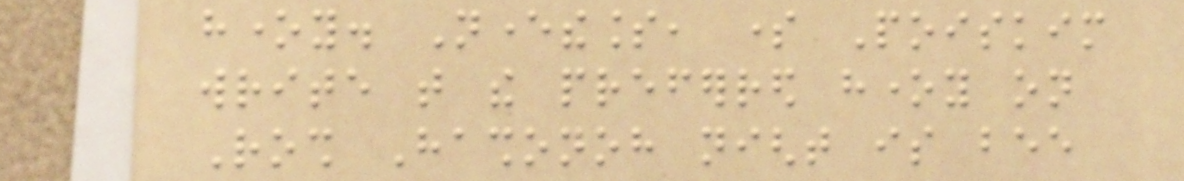honey. Nevertheless, some Poiskim
write that the preferred honey on
Rosh Hashonoh night is bee
